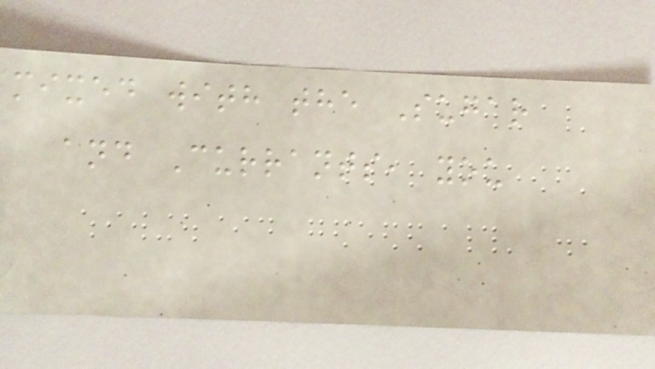mixed with the Sugar
and Currants, you
